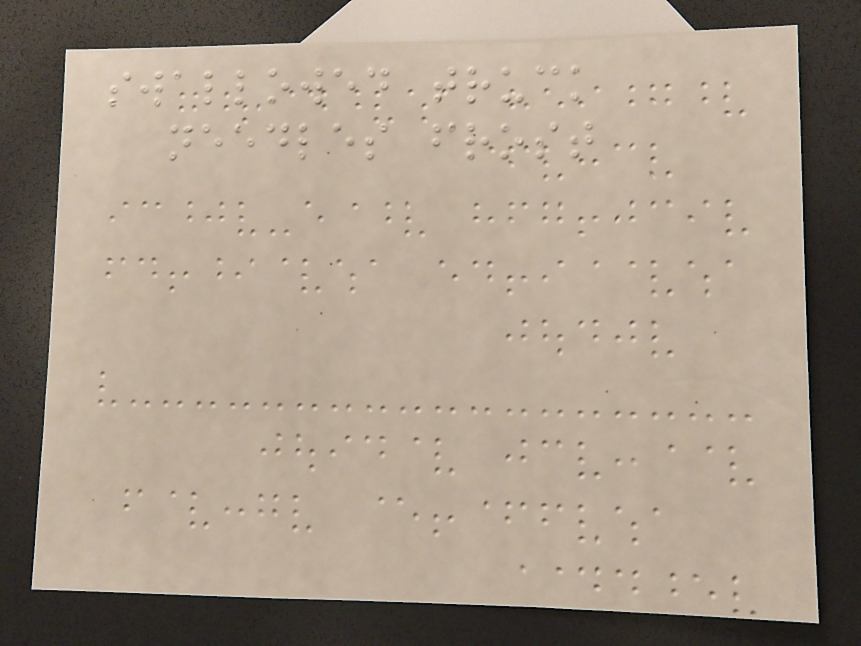swallowed truck
needles frost
